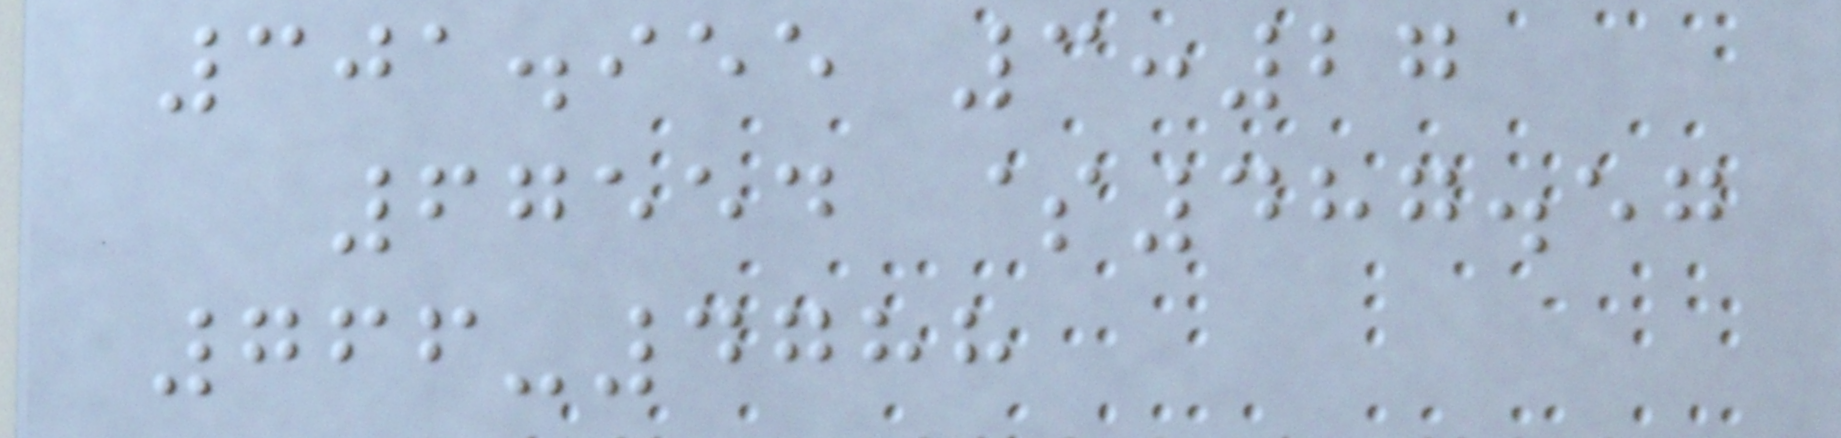301.955 3:27
67554 $487.57
766-4788
